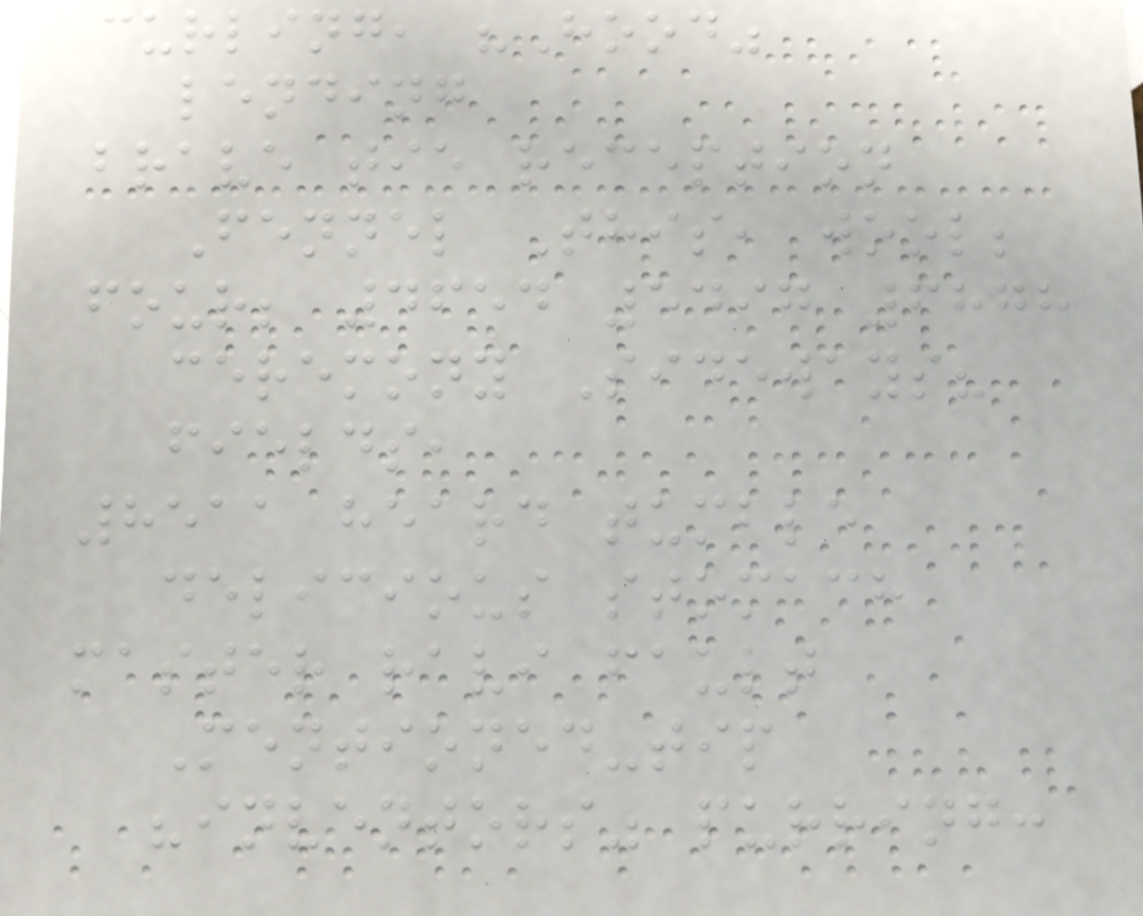curling, "Hood"
lending
brave tie reception
Fennel This, wool;
four; 4654 5497 6878
ceremony Sideways?
fields,
8511 heard tumble
delicious stomach
master ravi fault
Mentioned-tip
"inventors" purring:
